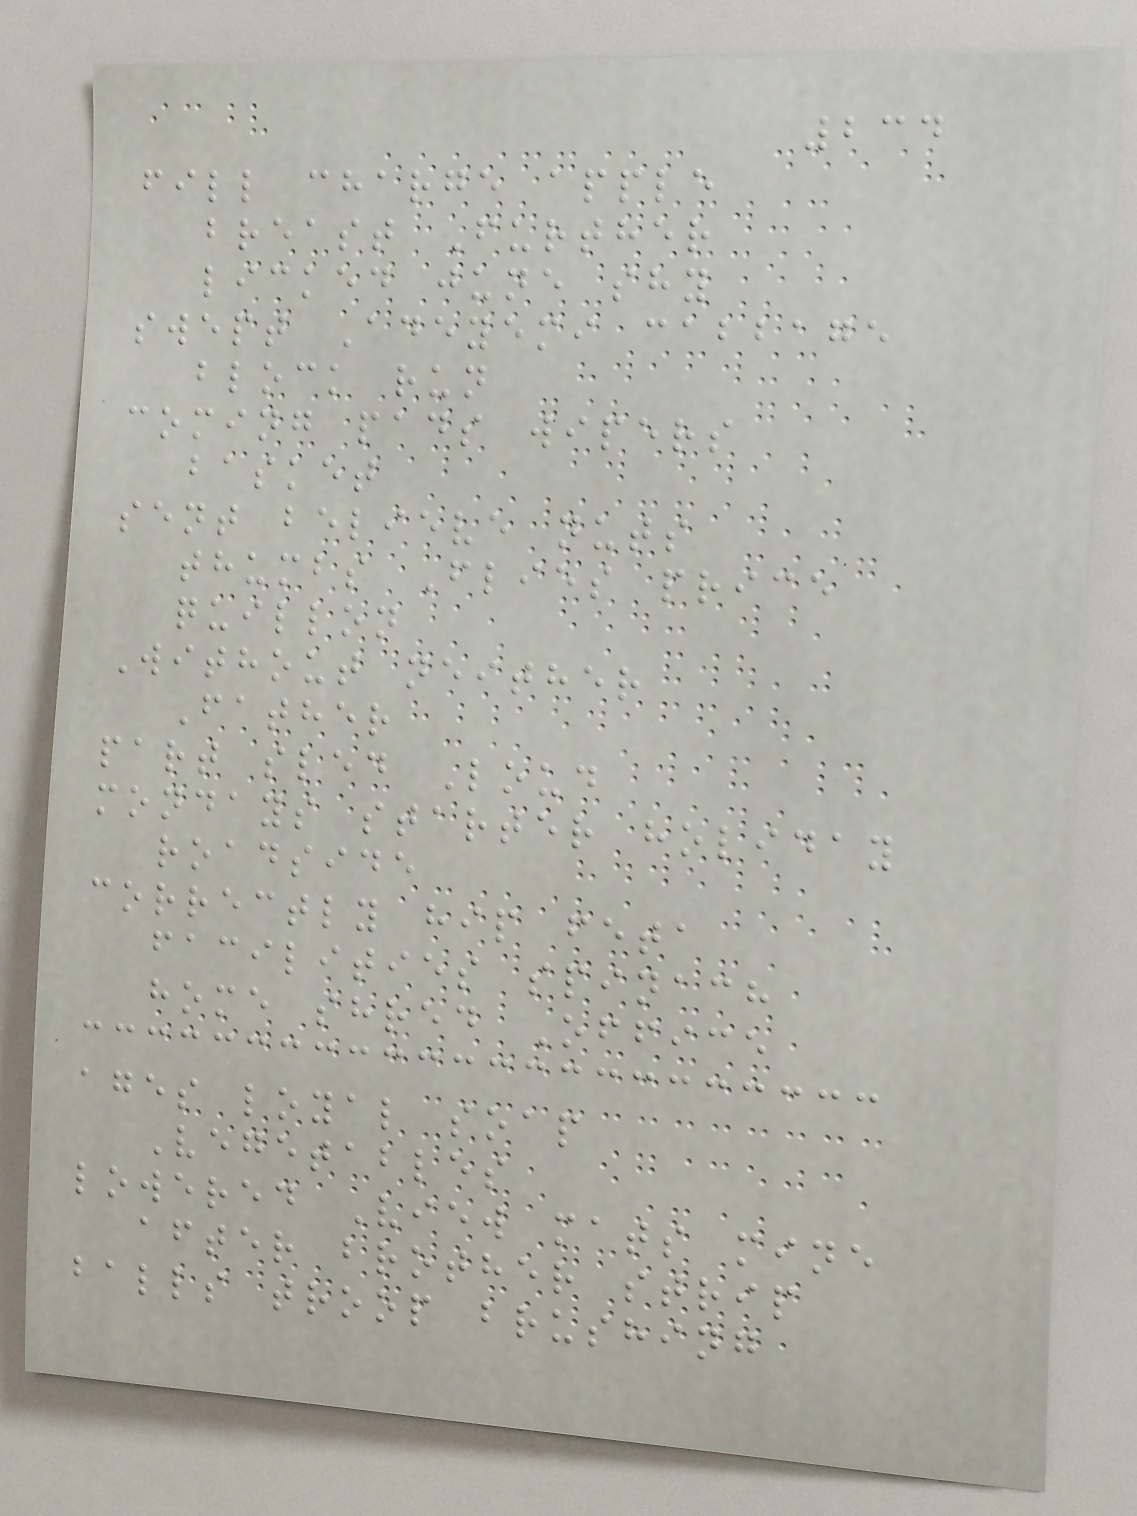234
fill charge apple
breast Further
licked june shy
swept Adeyemi cabbage
block run
coming pads wipers
basket
sent believe nuts
thumbs Flies price
quillon
Without neither
Father
part sled Loud
mondays starter holiday
roadside
correctly hip feta
facilities spinach
home shred Office
ages loyal soap
Vegetables
lowered View mats mine
after brother strip
balls troop brushing
